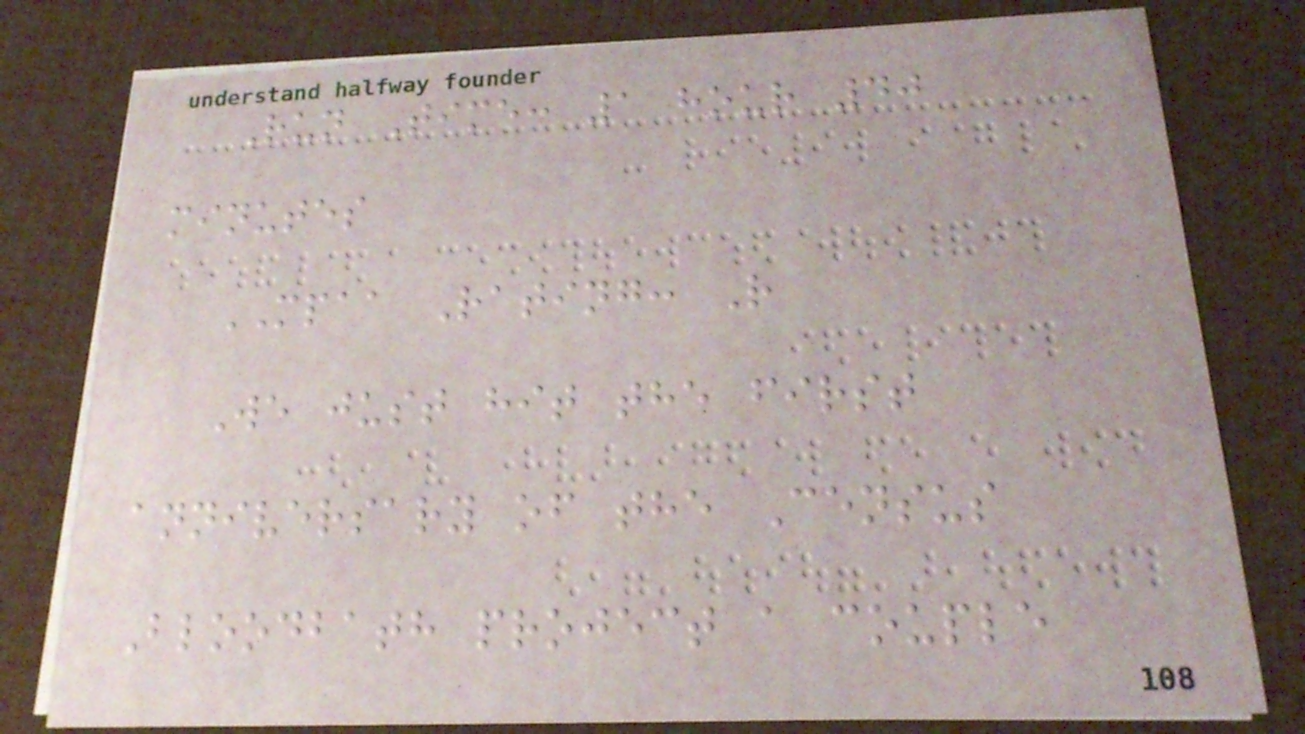Run Time: 1 hour 40
minutes
MPAA Rating: R
We just hit the first
anniversary of the Census
Bloodbath project a couple
